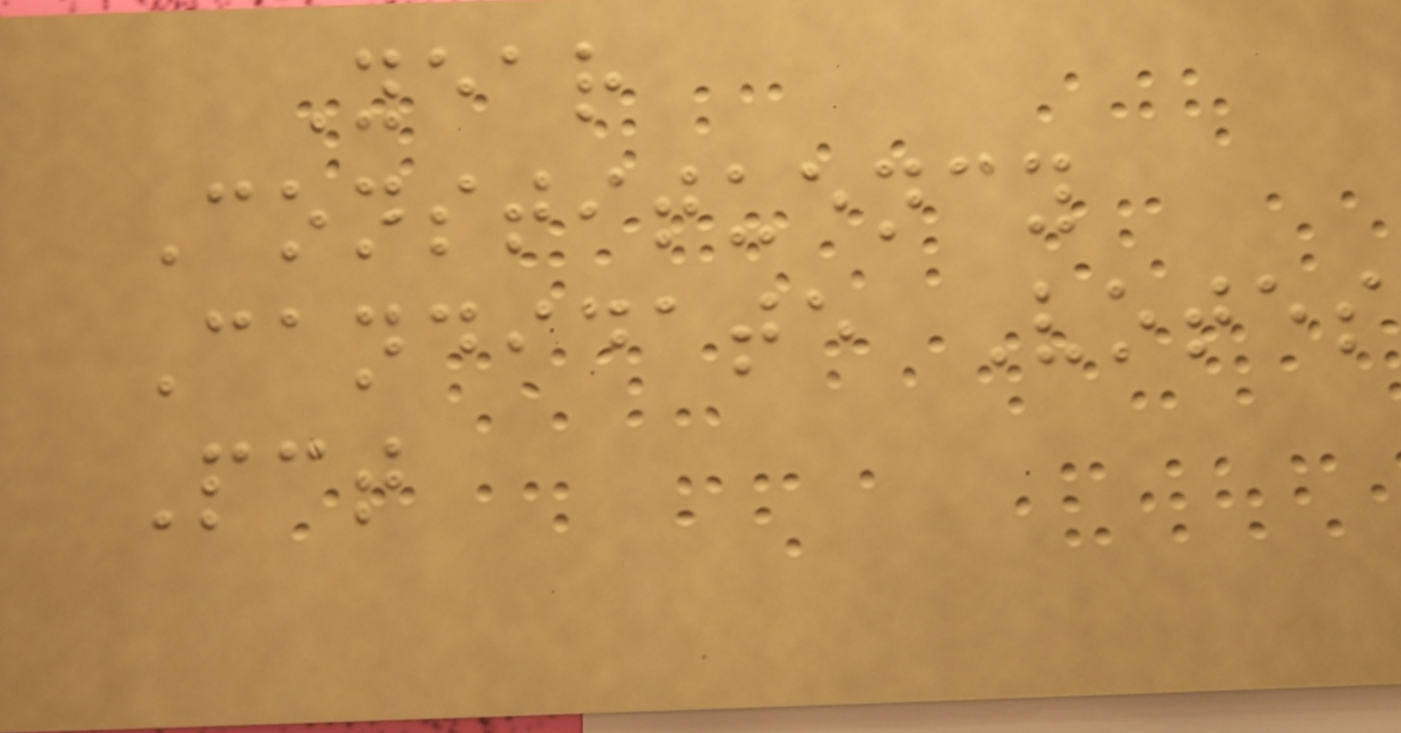Year
Constituency
Candidate Votes
Pct
